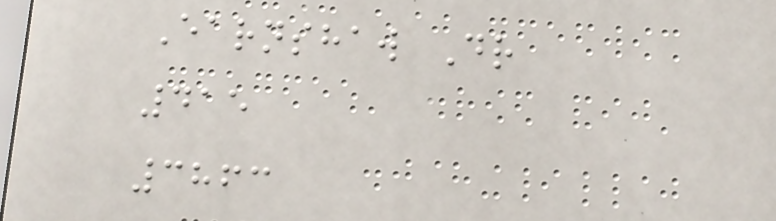Earnshaw Dr
415
3863
